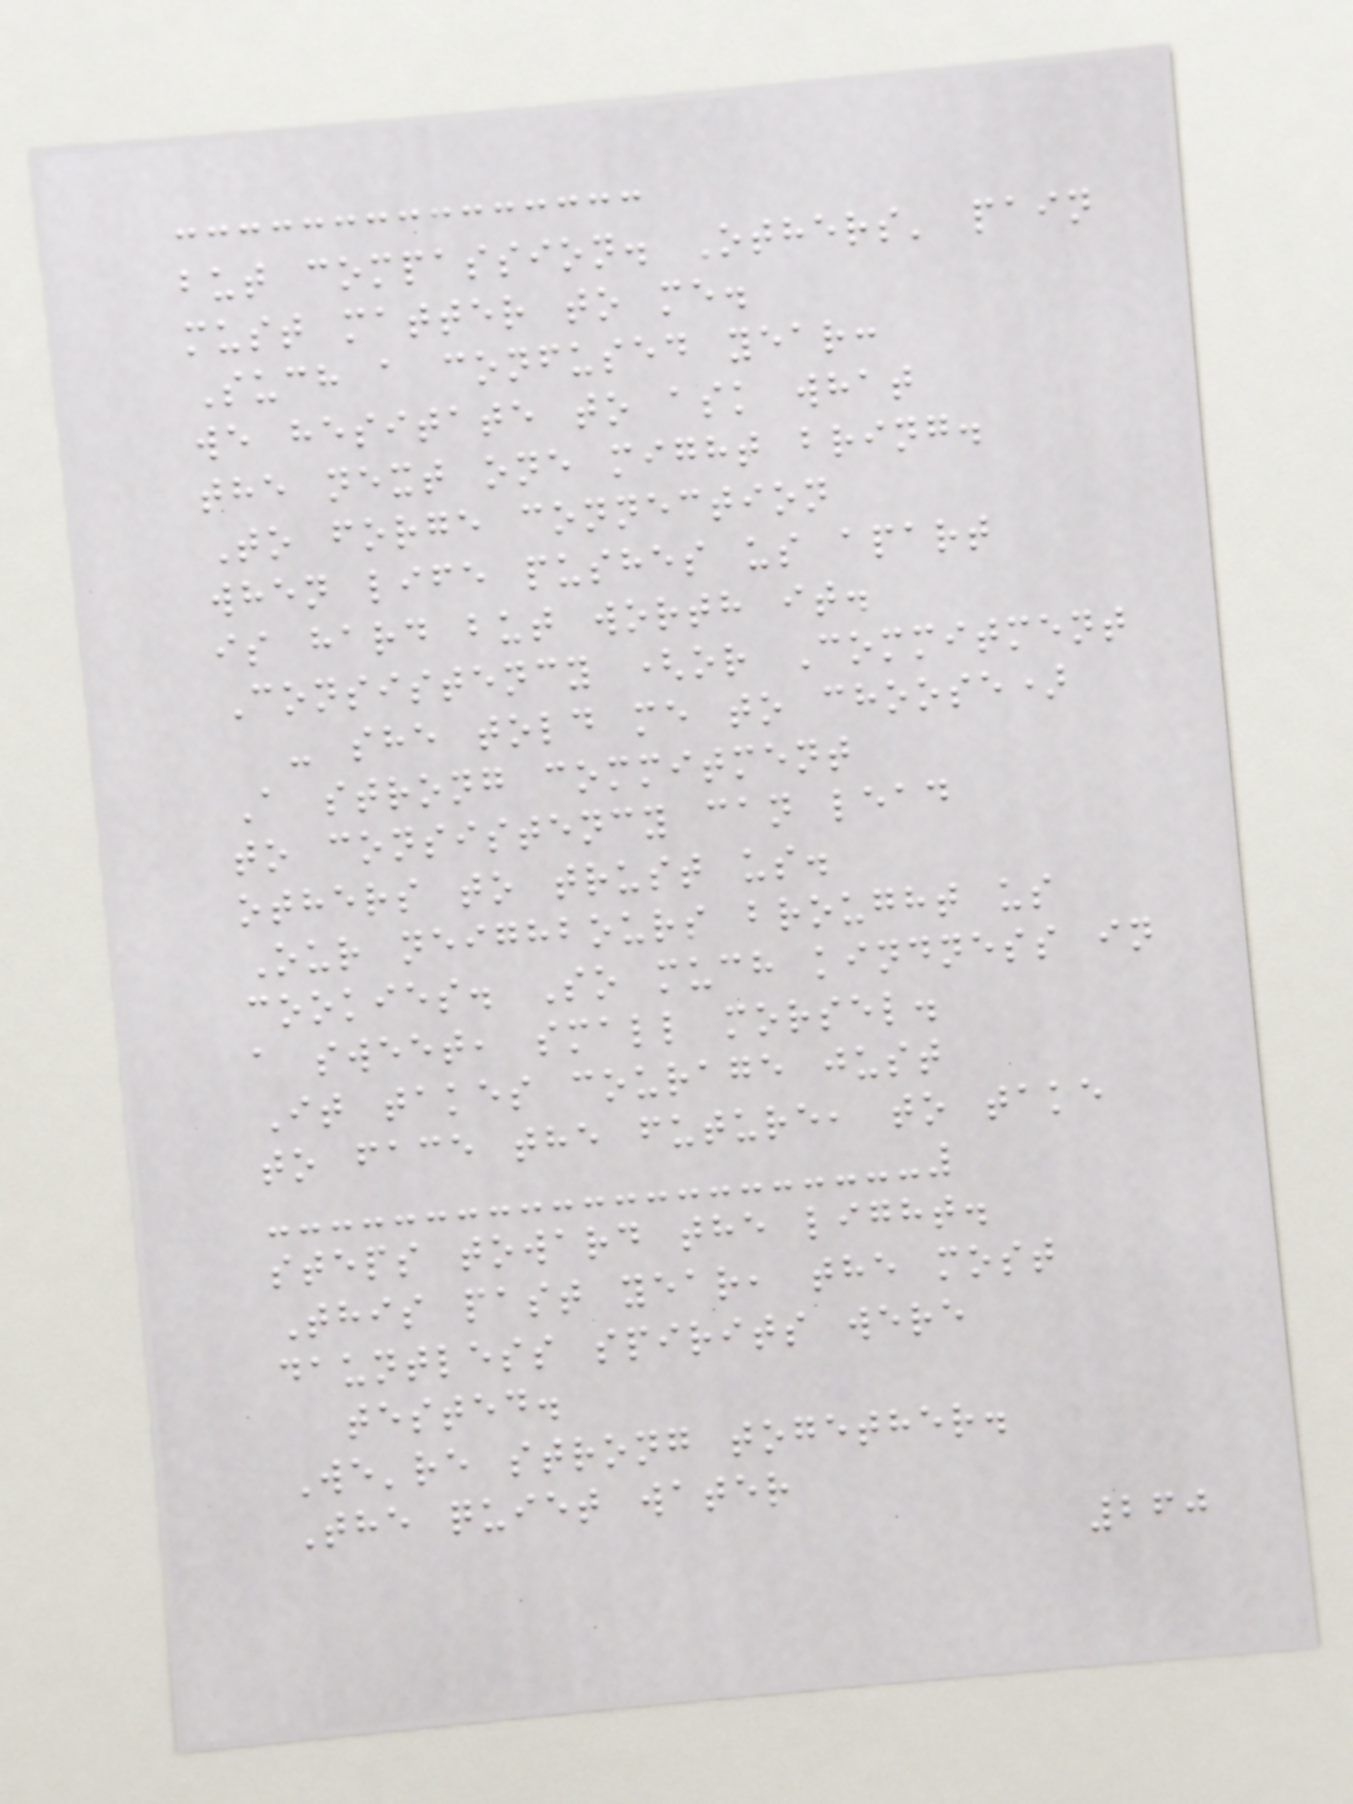but compassion. Others' pain
must matter to me.
Such a confused year:
we hesitate to ask what
the next one might bring.
To forge connection
when life pushes us apart
is hard but worth it.
Consistency (or Commitment
- she told me to choose)
A strong commitment
to consistency can lead
others to trust us.
Our neighbours brought us
cookies. So much kindness in
a sweet, small morsel.
It takes courage just
to face the future, to take
steps toward the light.
This past year, the most
dauntless spirits were
tested.
We're strong together.
The quiet water
260
